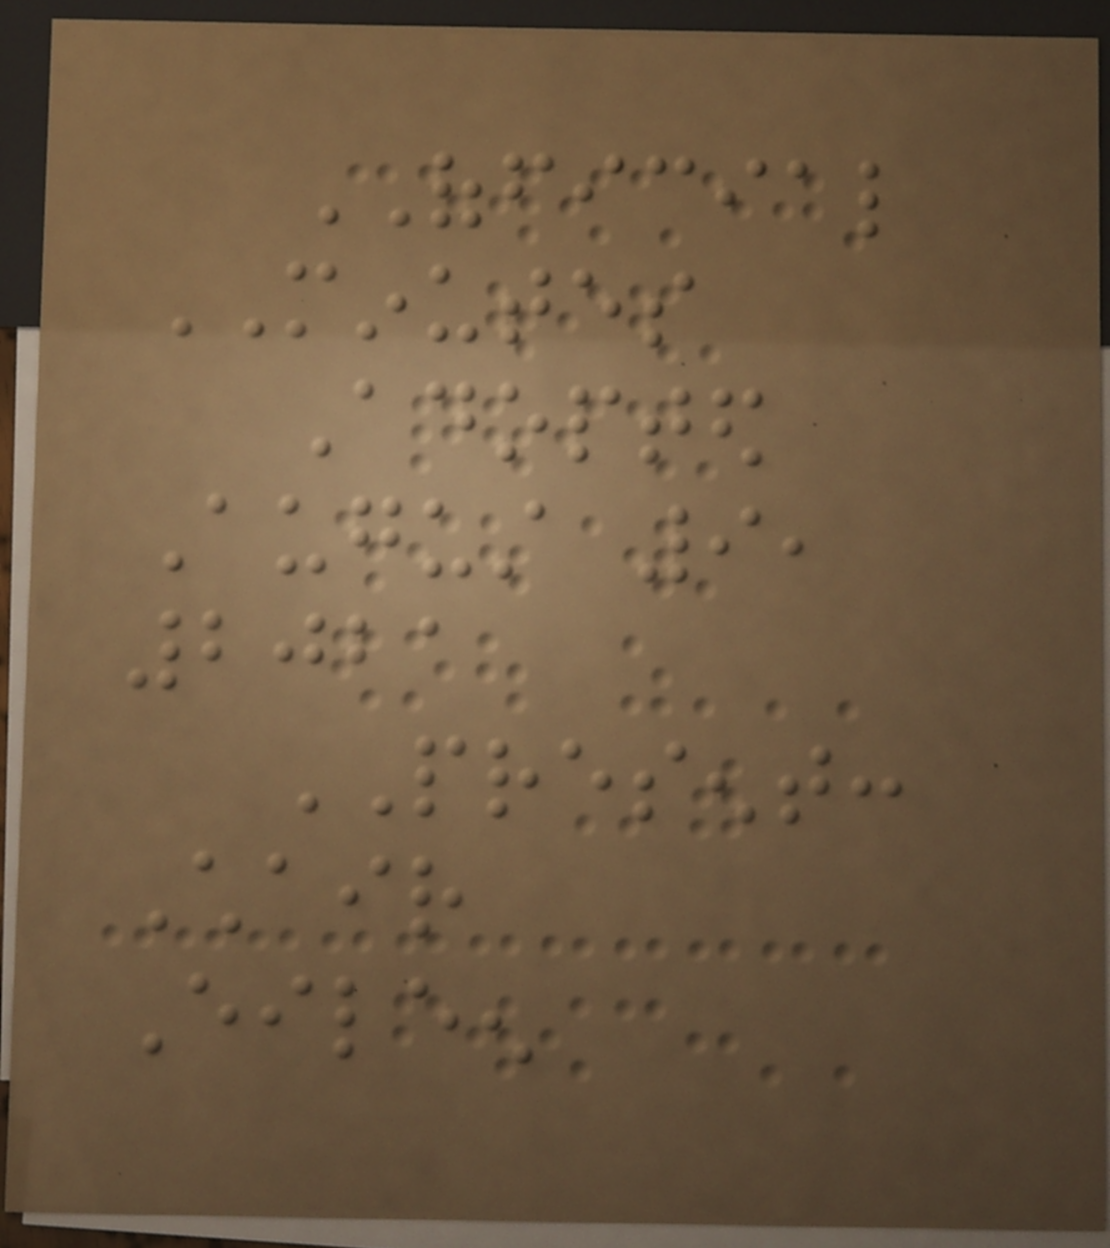OFFICIAL
MINUTES
Adopted
August 9,
2021
PRESENT:
Chair
Eileen
